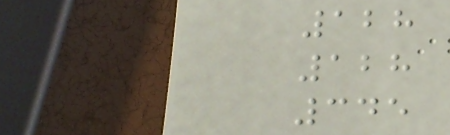128
128
345
